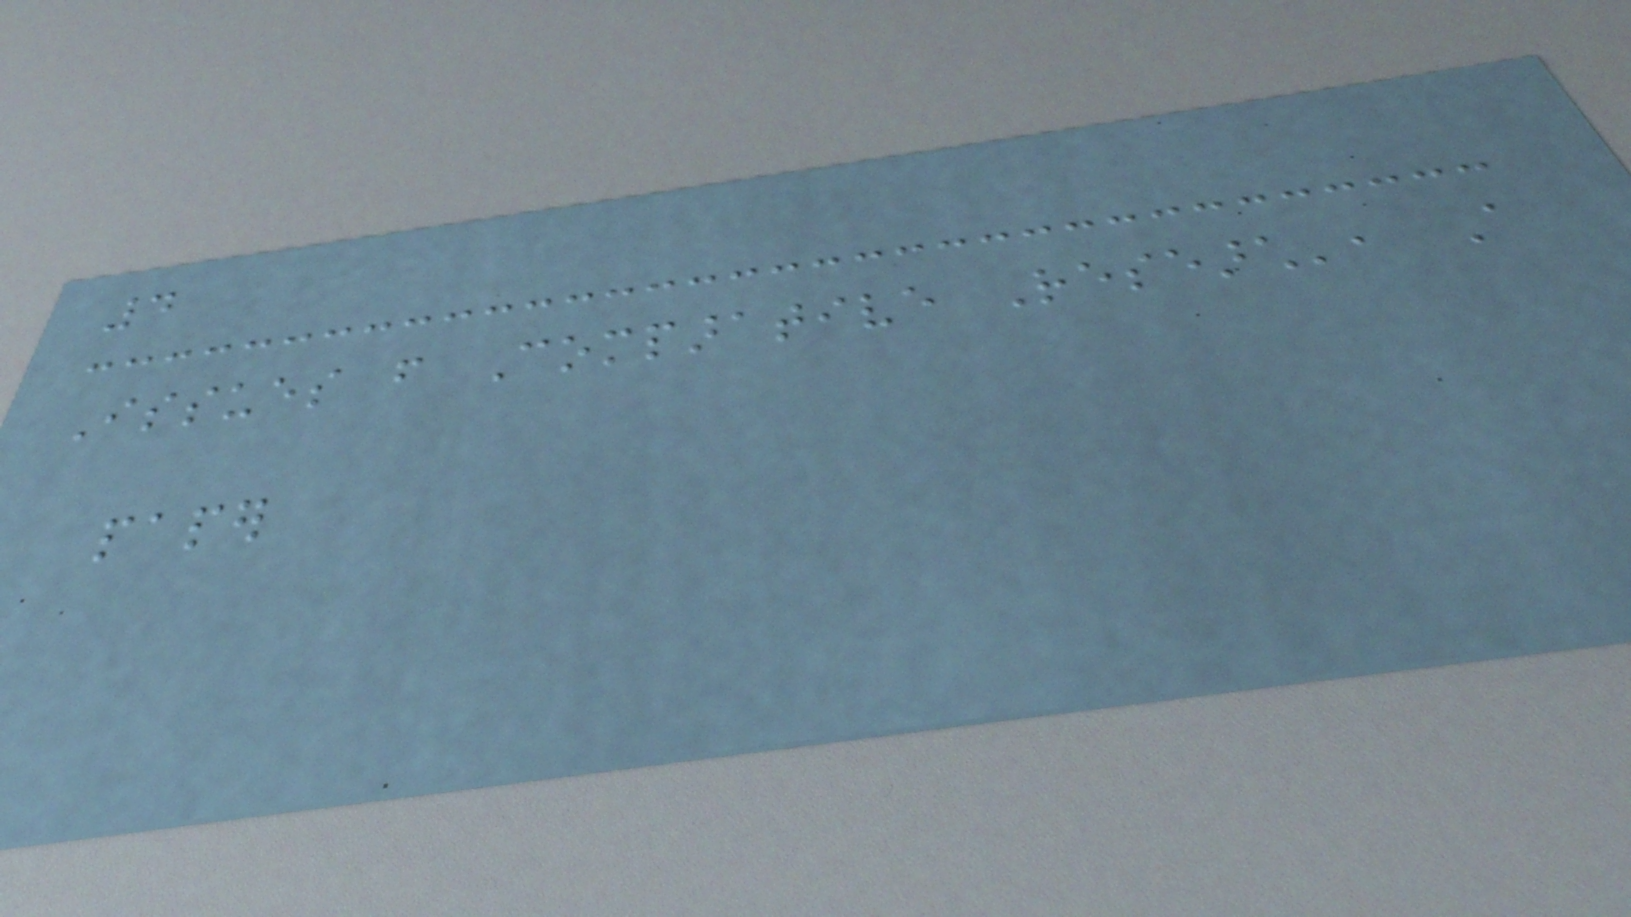4
Issues from Comparative Research', A
paper
